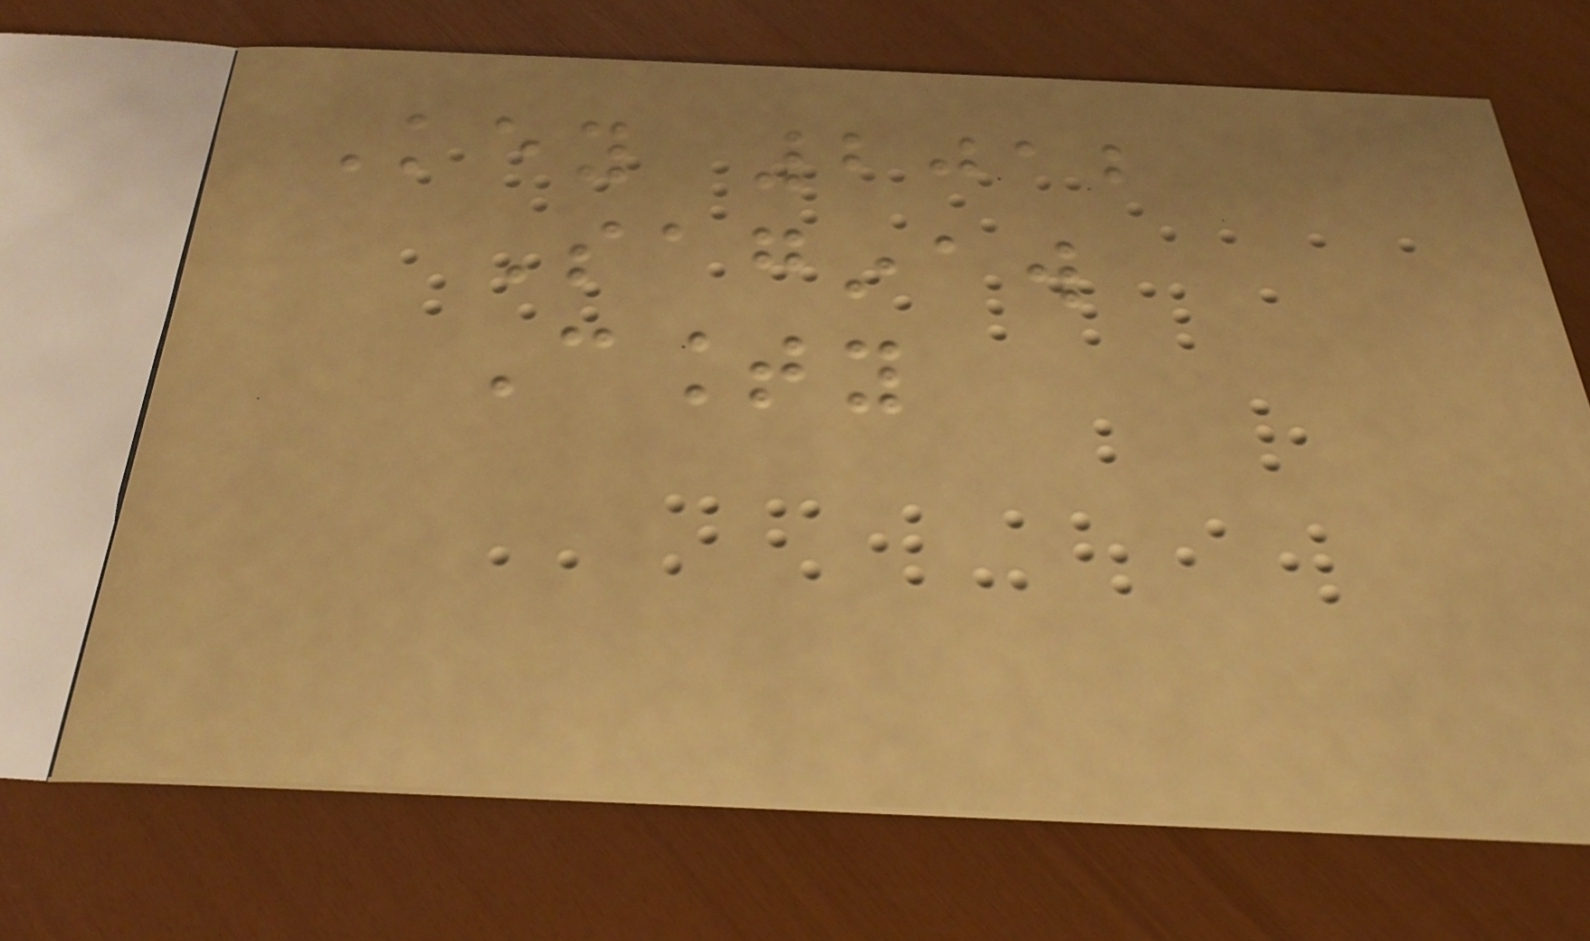Key 2012
Saginaw
County
